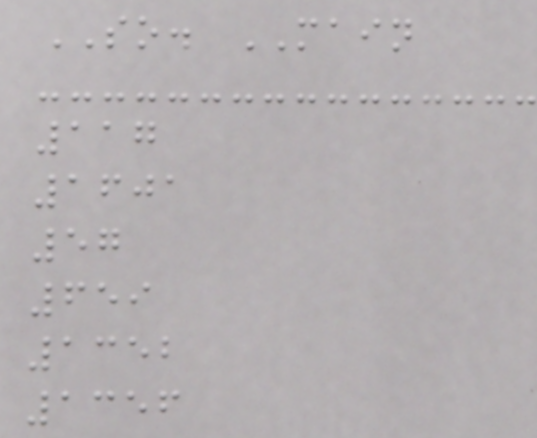SO. MAIN
117
1601
57
659
1352
1356
